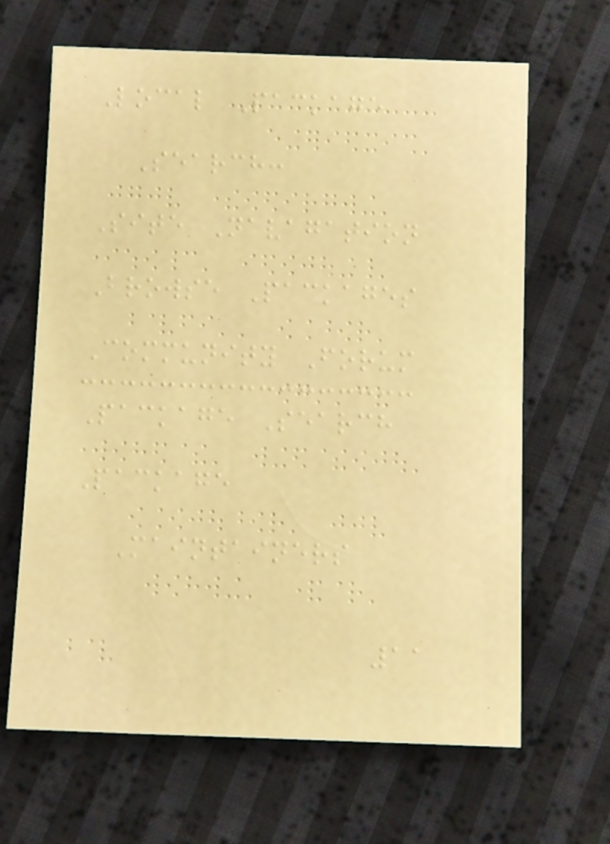Local Package
Search:
Site Navagation
Browse Packages
Community Forum
Package Search
Package
Maintainers
11
